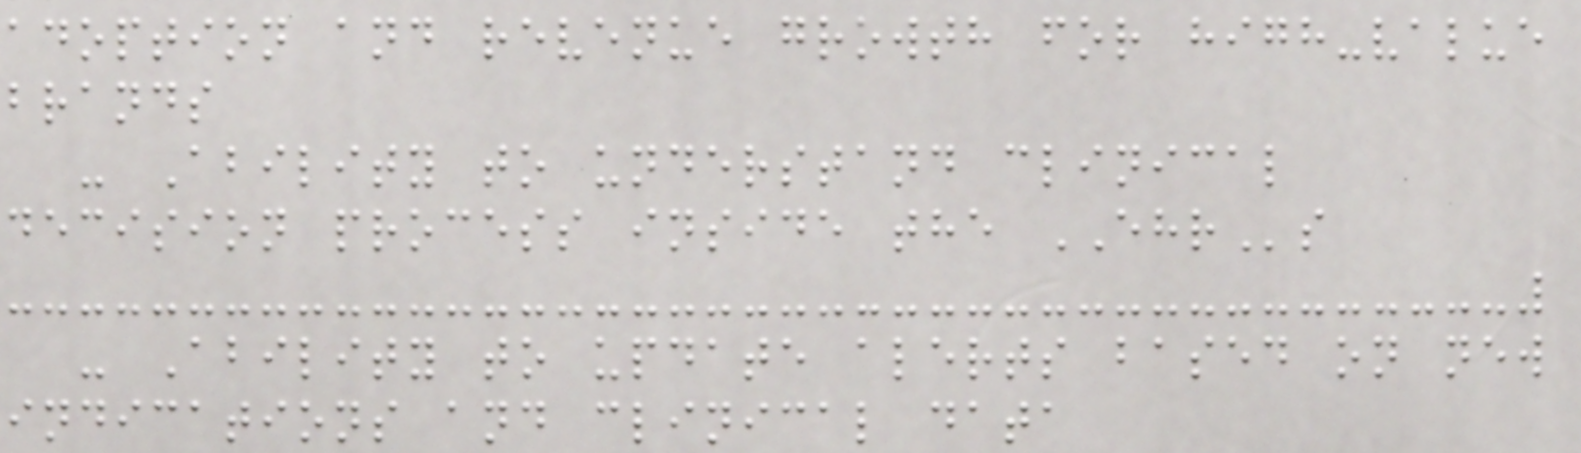adoption and revenue growth for high-value
brands
- Ability to understand clinical
decision process inside the EHRs
- Ability to update alerts based on new
indications and clinical data
